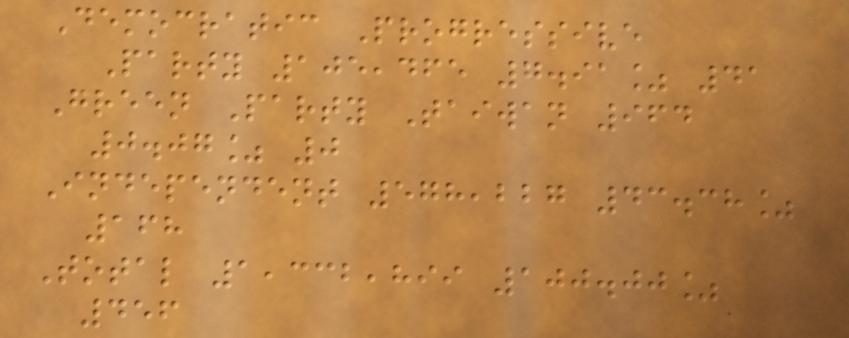Democratic Progressive
Party 105,465 7.91% 41
Green Party Taiwan 964
0.07% 0
Independent 578,227 43.38%
168
Total 1,332,899 100.00%
456
